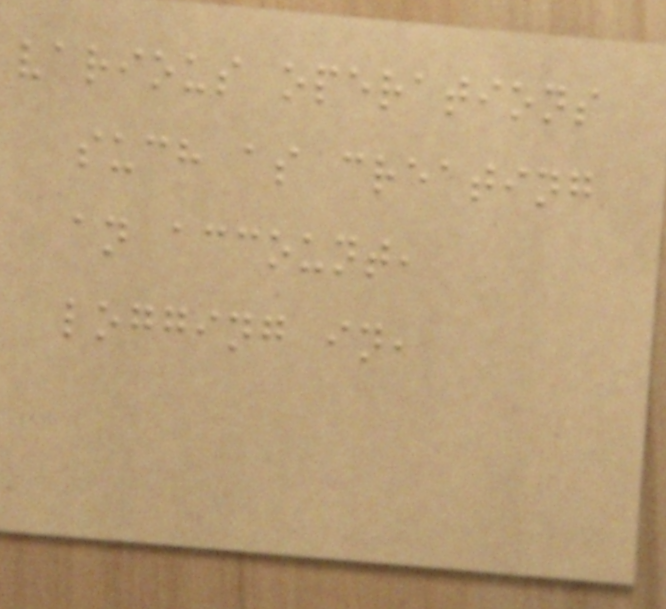various operations
such as creating
an account,
logging in,
